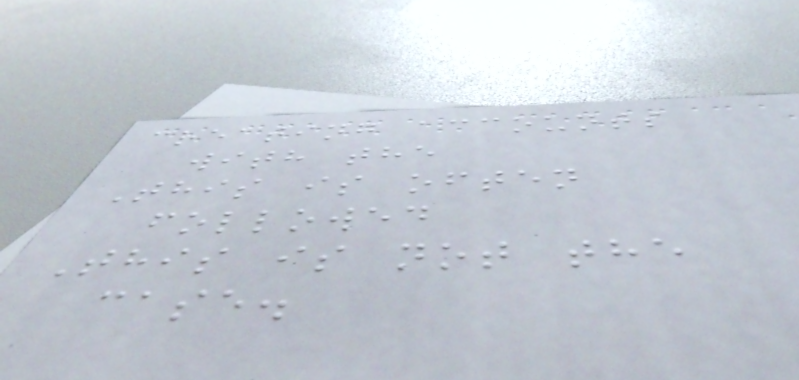creating accounts
with the
This is often
followed
This is not the
case.
